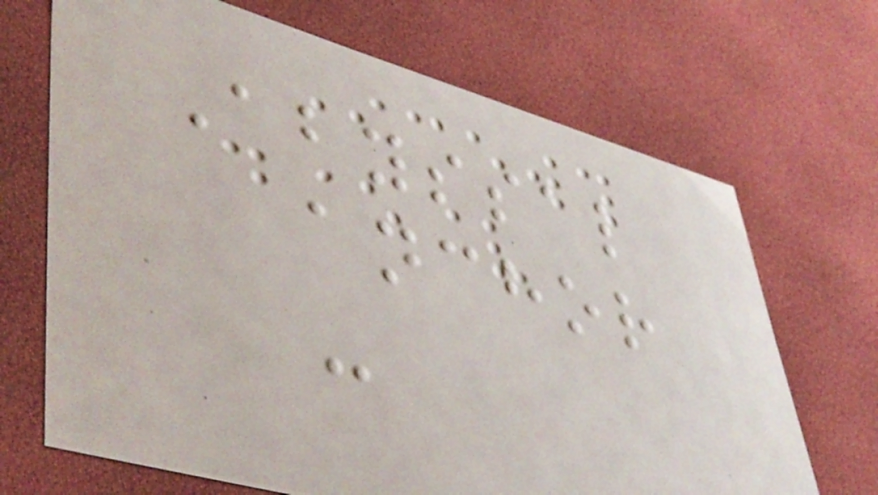Abyssal
anchor
-
